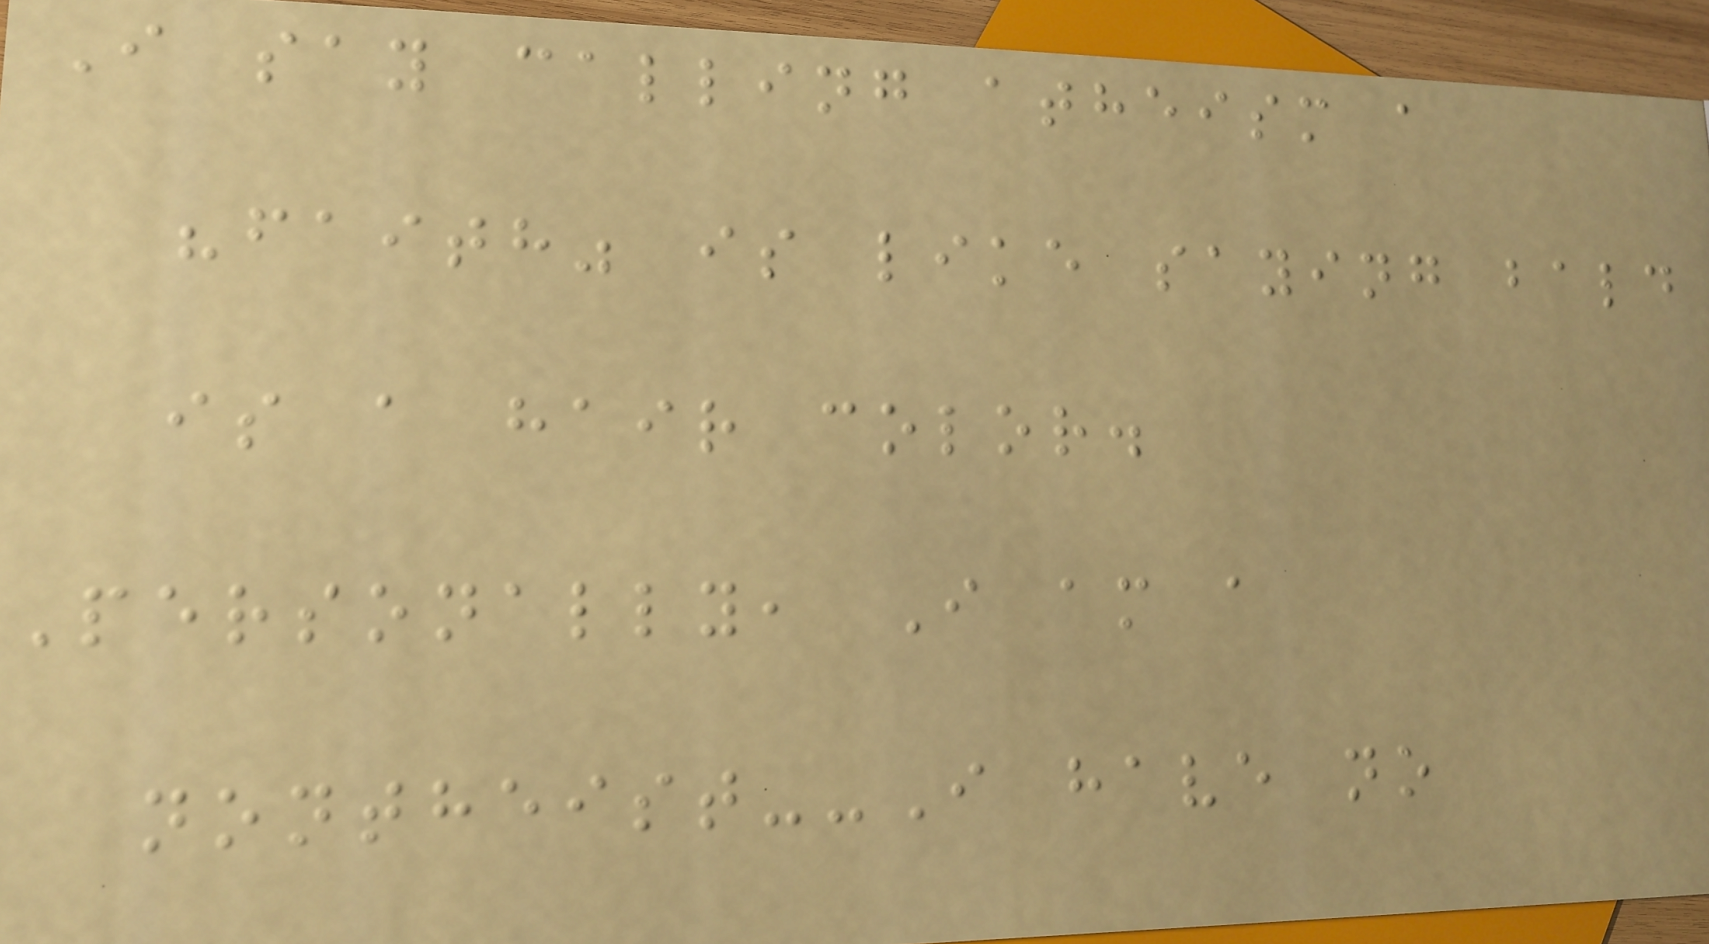I say calling atheism a
"faith" is like saying bald
is a hair color.
Personally, I am a
nontheist--I have no
